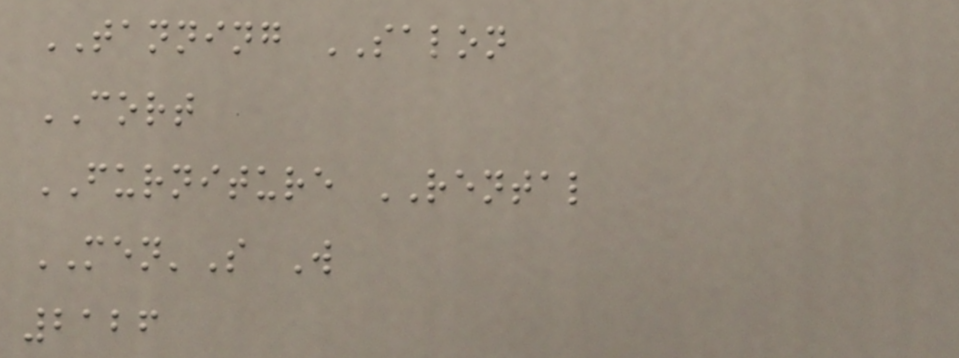TANNING SALON
CORT
FURNITURE RENTAL
MEN'S W
2126
